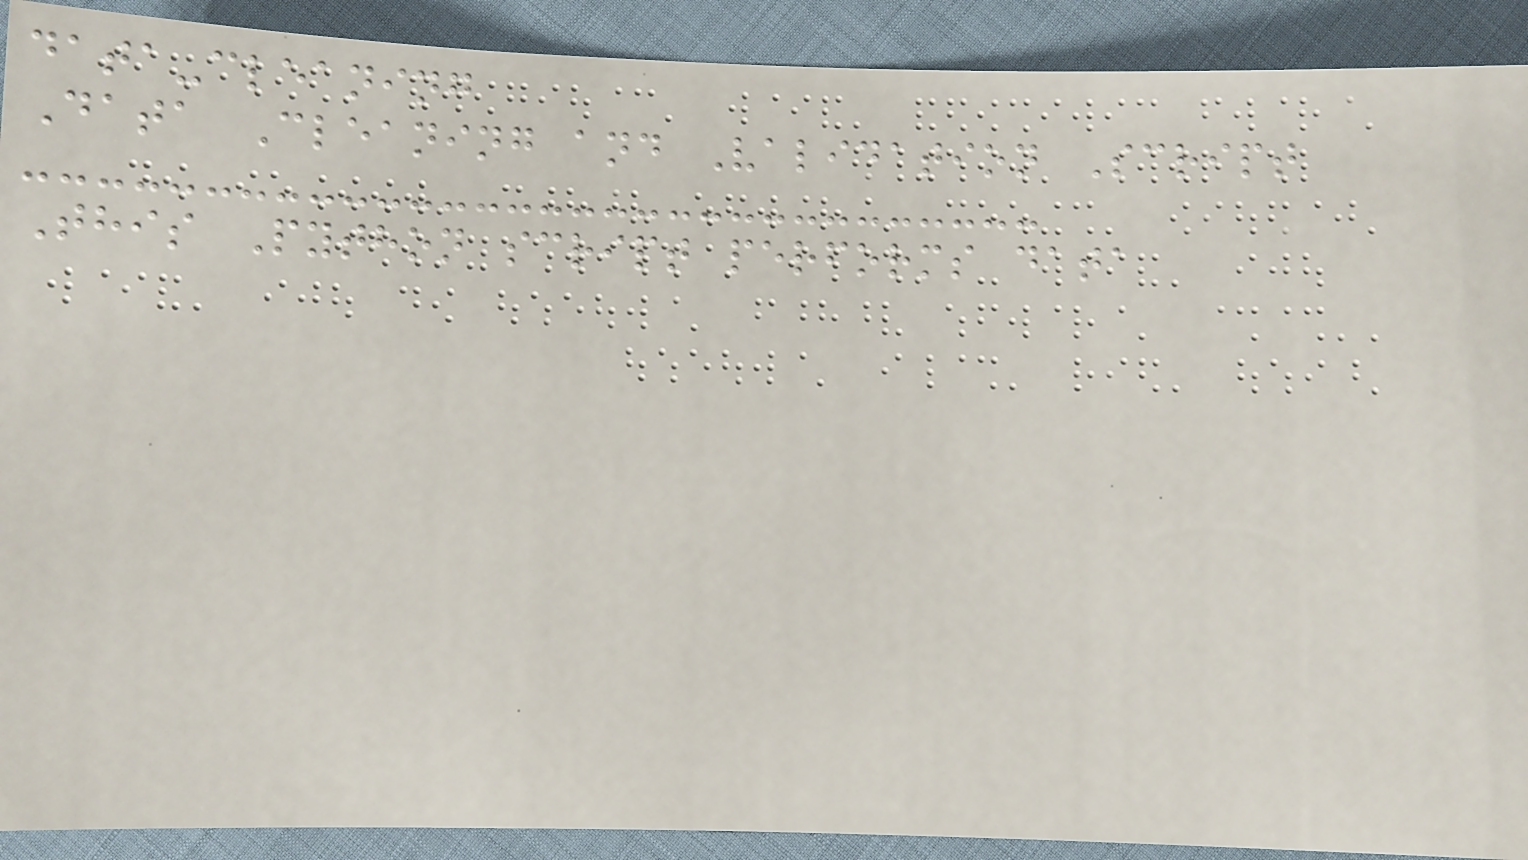data-cleaning
Data Cleaning and Validation Script
This Python script performs data
